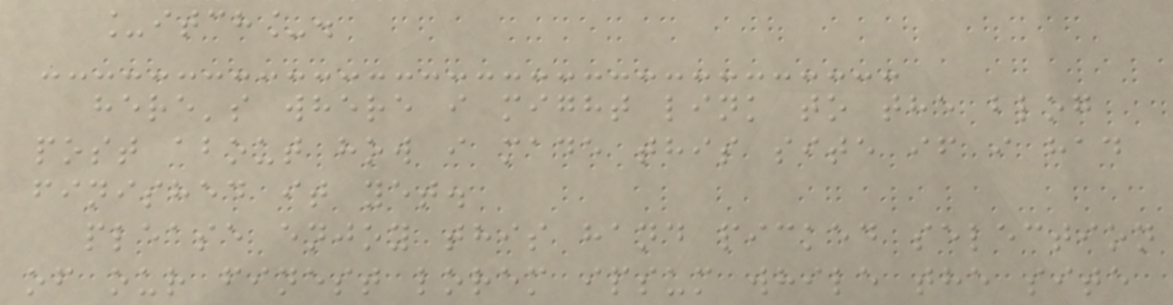_itch_.
here's where i might link to the blog
post about how i made this site if i had
finished it yet.
please enjoy this hand picked selection
of our finest lorem ipsum while the site
